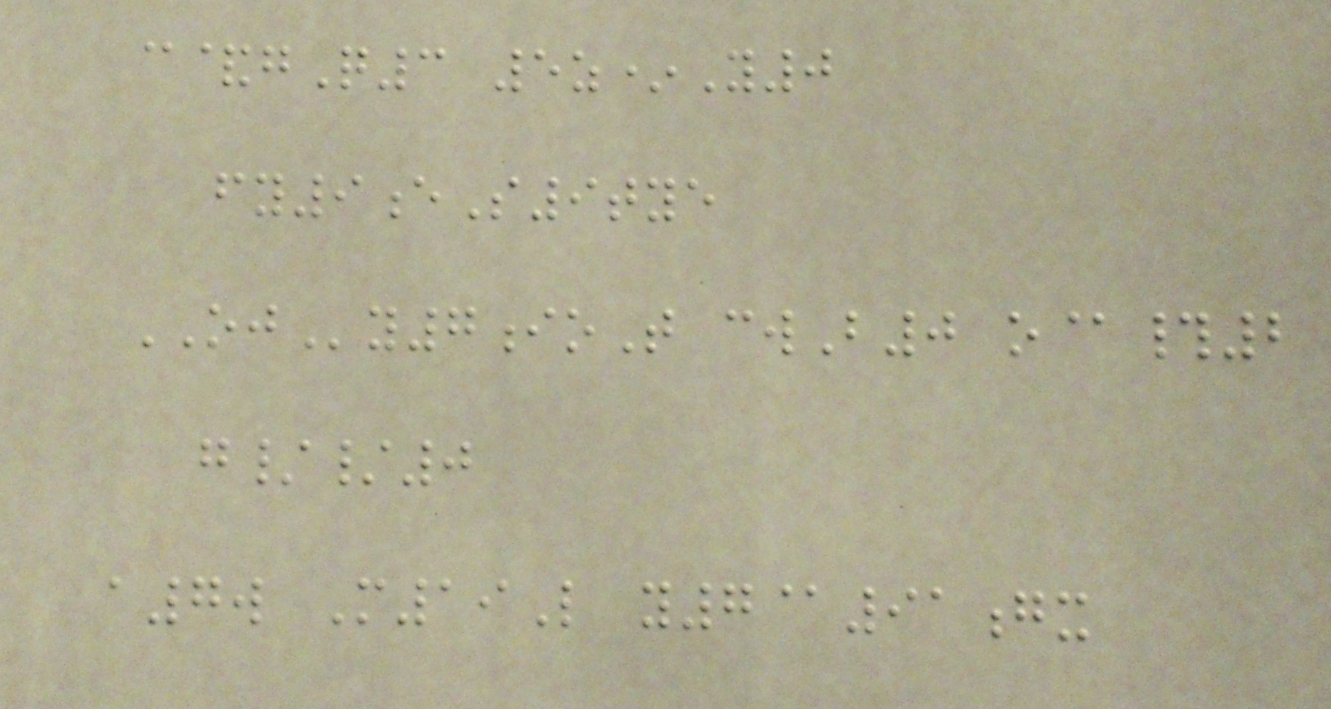c&gQ3 5z*Y0
fy9eS9tye
OJy7ioT cwB0 o@#2
g//0
a7w M19L y7@91gx
